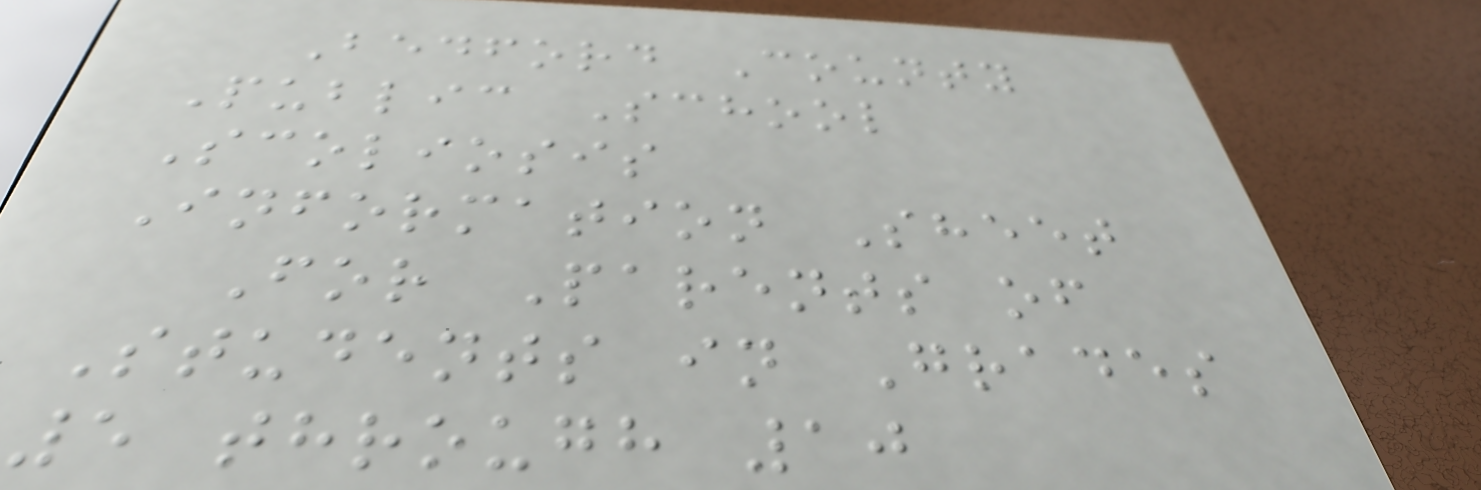Bedford County
Public School
Scoliosis
Information Sheet
For Parents of
Students in Grades
5 through 10
